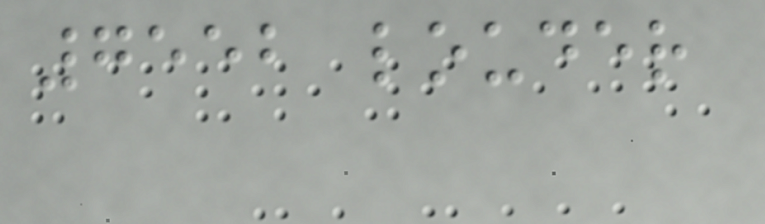7552 louder
